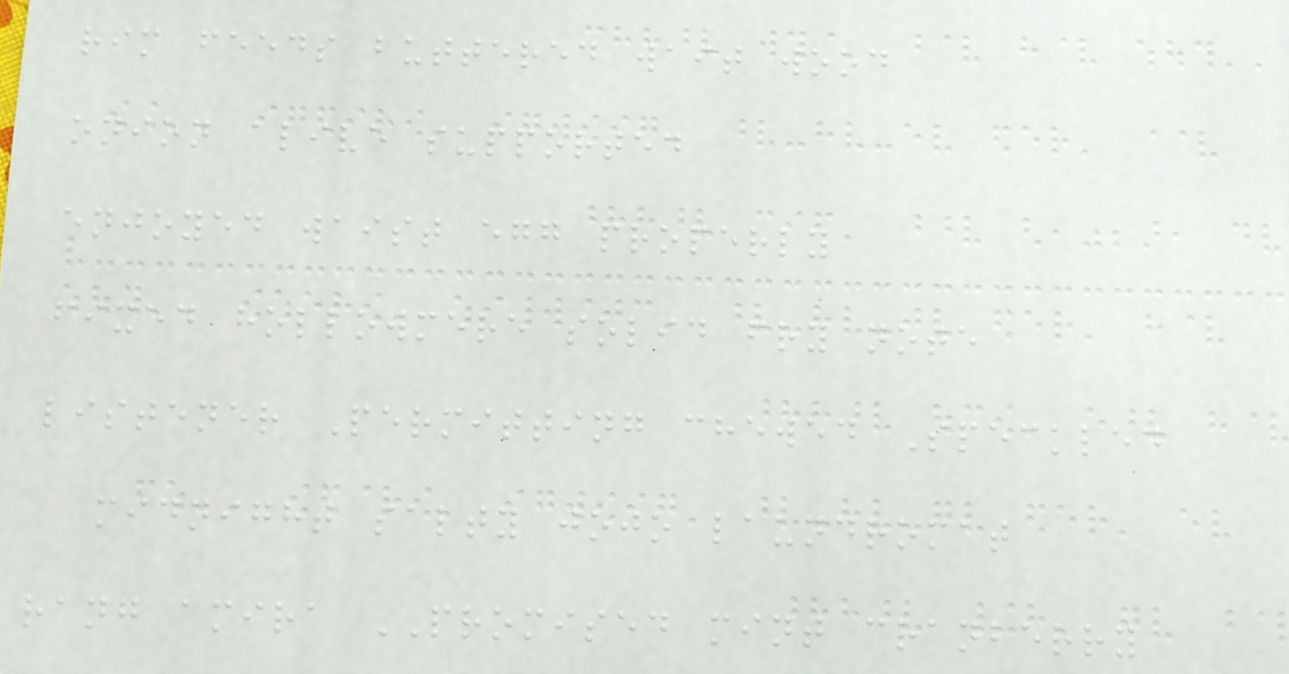rim feeds buttered wait wood
onion alive supported
enjoyed waist egg properly
fixed hollowmere solid fry note
listener Permitting chewed Speckled
midnight salty jojo laundromat
rang amira PROMISED mint cranberry
